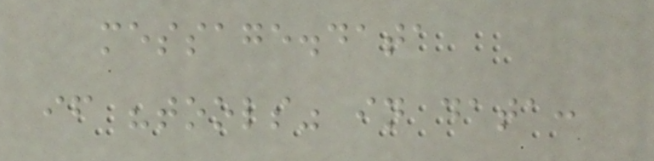message.data
if "tools" in data:
